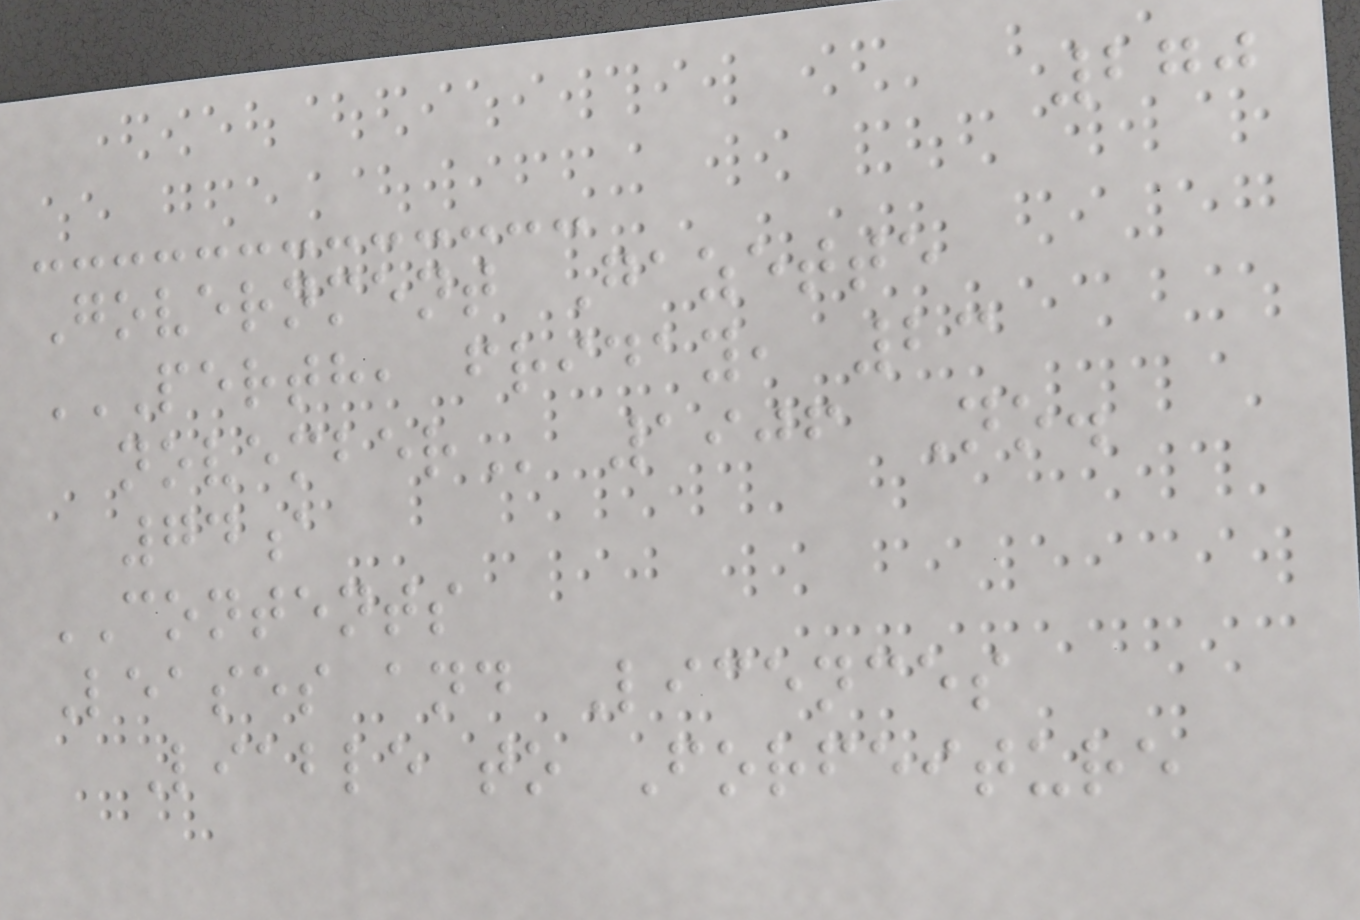270
Government Gazette
PERTH, FRIDAY, 23
NOVEMBER 1906 No.
74a
CONTENTS
Leases and Licences
Liable to Forfeiture
